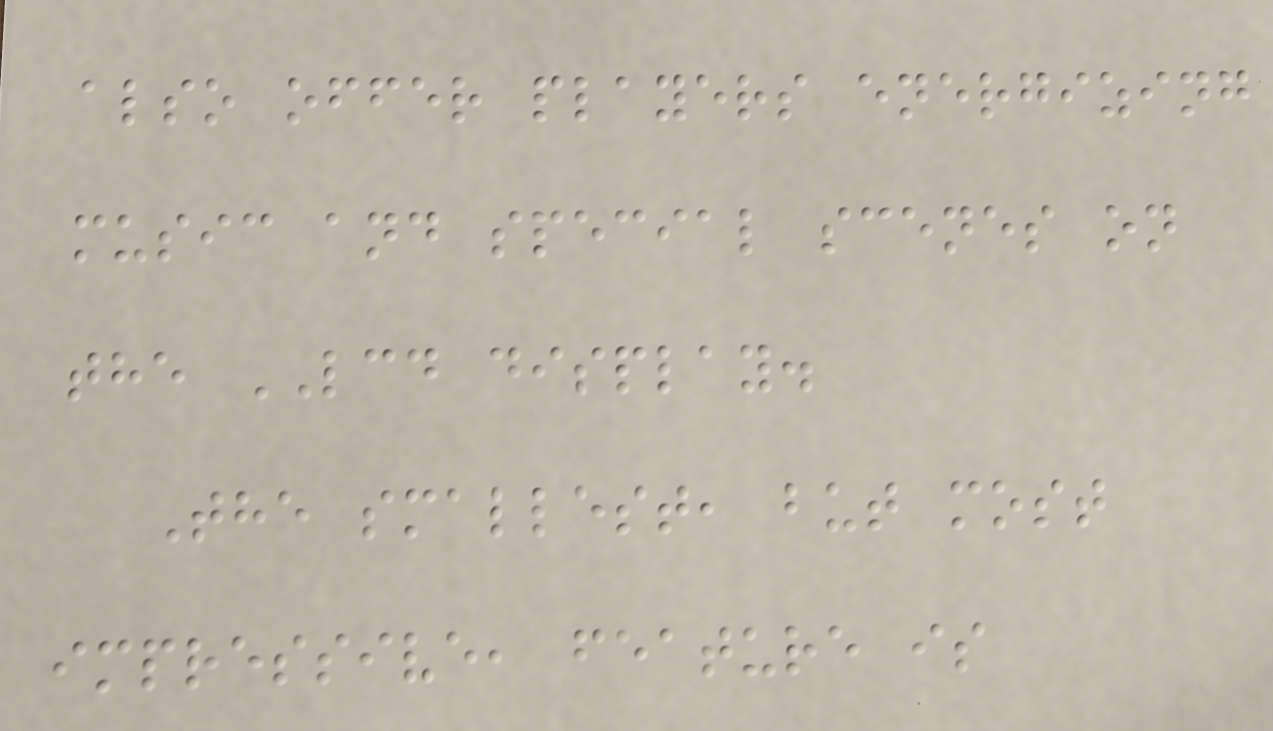also offer players energizing
music and special scenes on
the LCD display.
The smallest, but most
impressive, feature is
